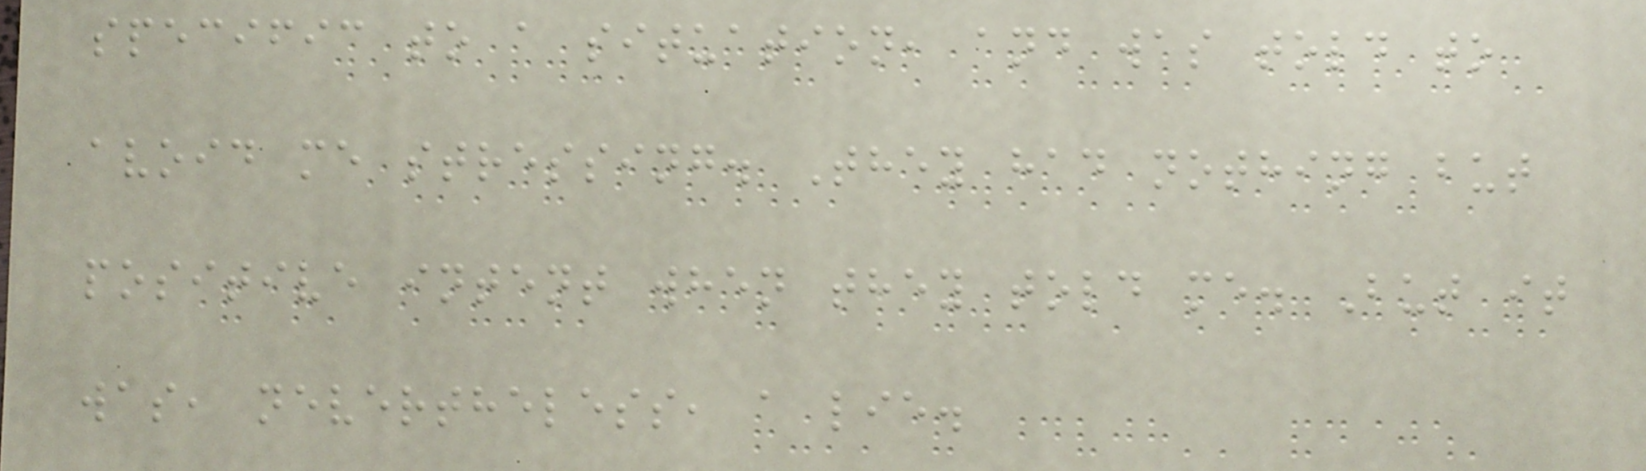specific to a situation, and was told to
avoid me stressing. They had nothing but
positive intent when they told me. But it
was, nevertheless, a lie.
